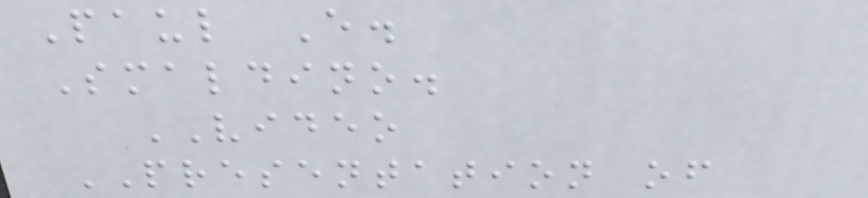Paul E.
Smaldino.
VIDEO
PRESENTATION of
